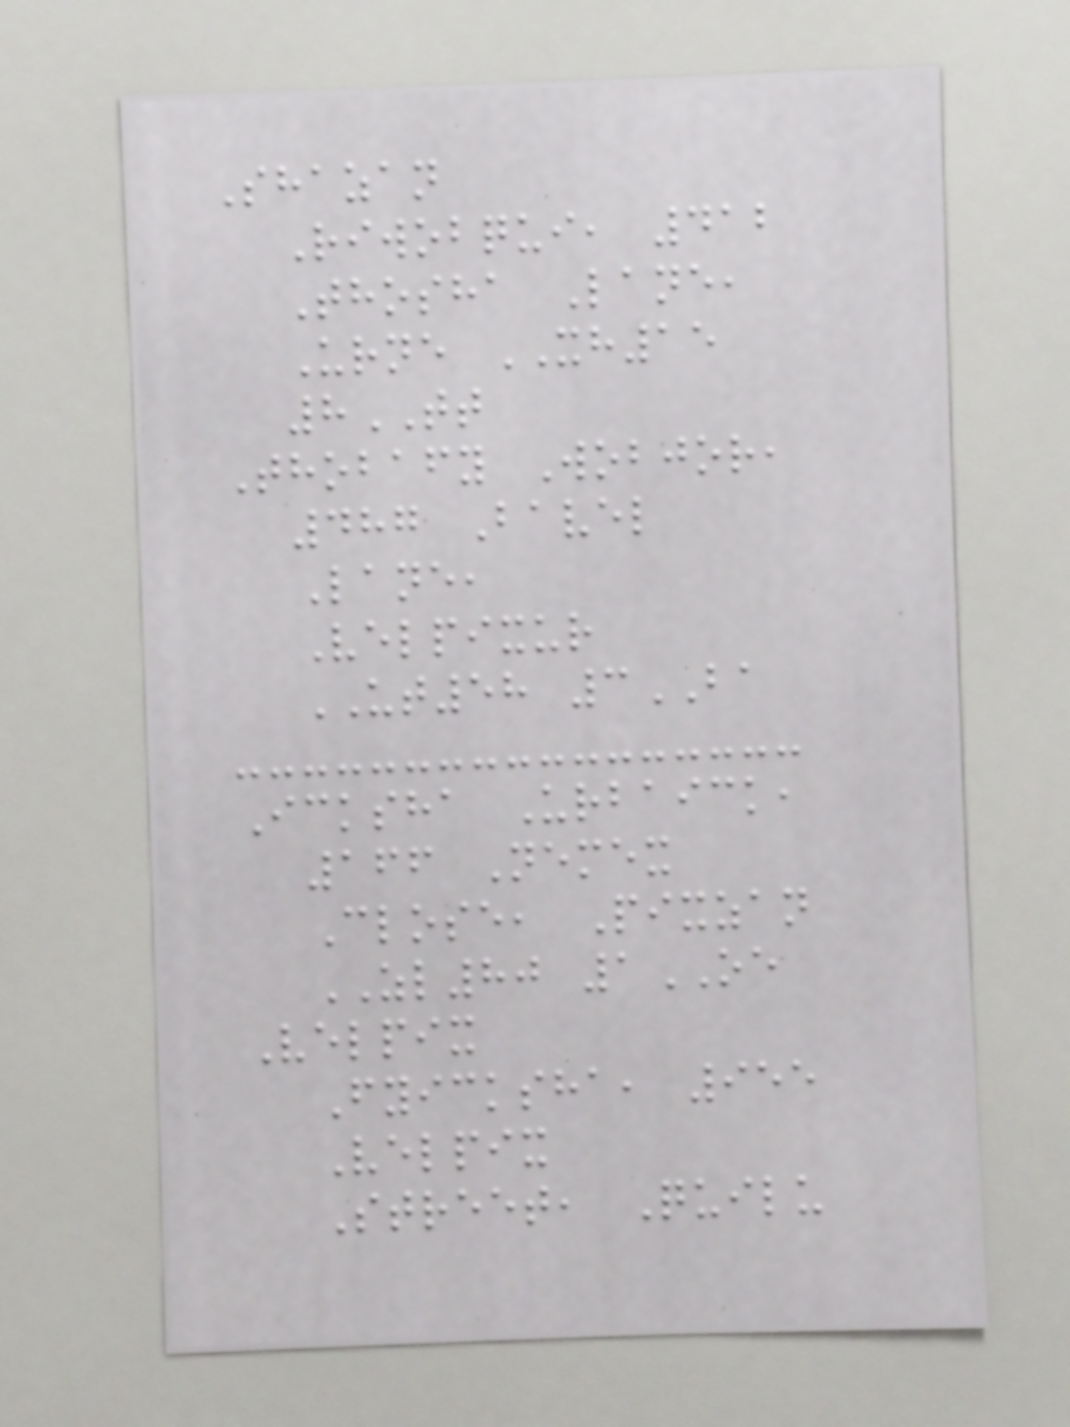Shazan
Riwobqui, 412
Thosha Lane,
Urne XH15
8TT
Thobafy Wobjor,
487 Bavel
Lane,
Velpixur
UT58 3BA
Icksha Urbaick,
166 Nemex
Close, Pixzan
ZL80 1OE
Velpix
Fyicksha, 955
Velpix
Street, Quilu
